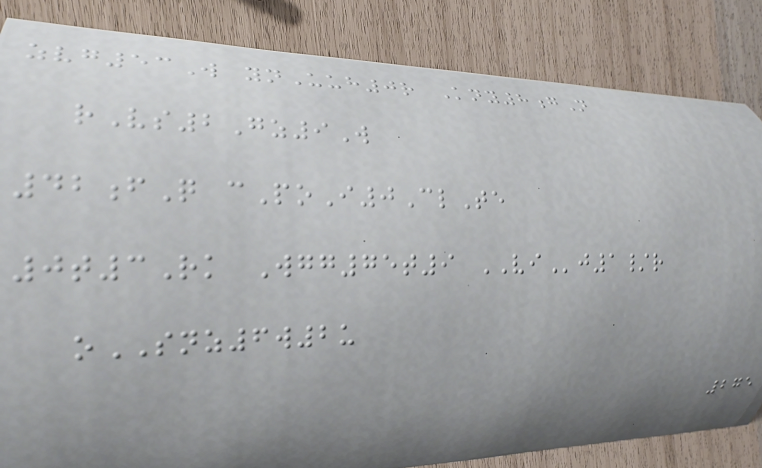zvg53W ynUuh0r Kny8gN
rVs2Gz9W
42fQ cPoI0ClTe
0t3Rk Wgg75t9 VIj1/r
oSNZ6w2u
275
